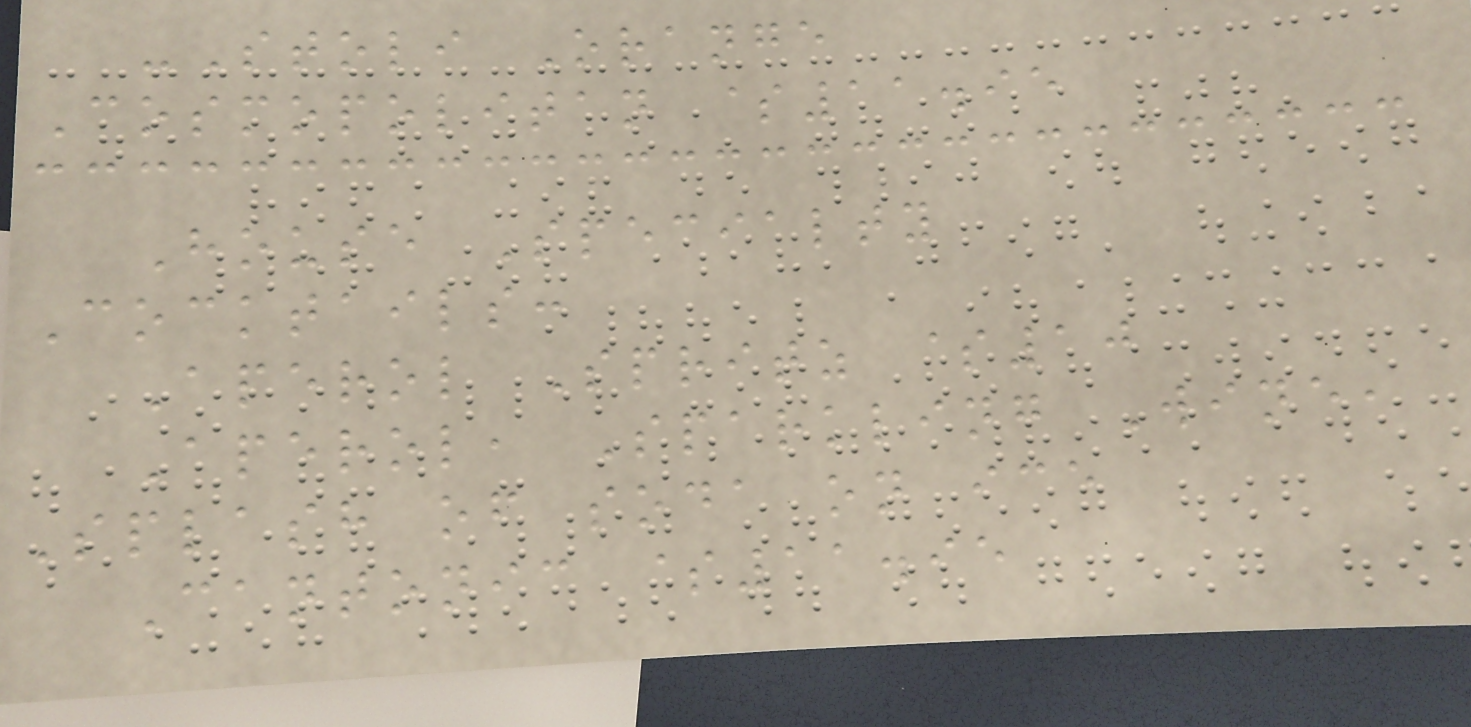-Stoli Orange
Cosmopolitan $11.95
House Specialty
Cocktails:
Aperol Spritz $10
Aperol, Sparkling Wine,
Splash of soda on ice
Cantonic $11.95
